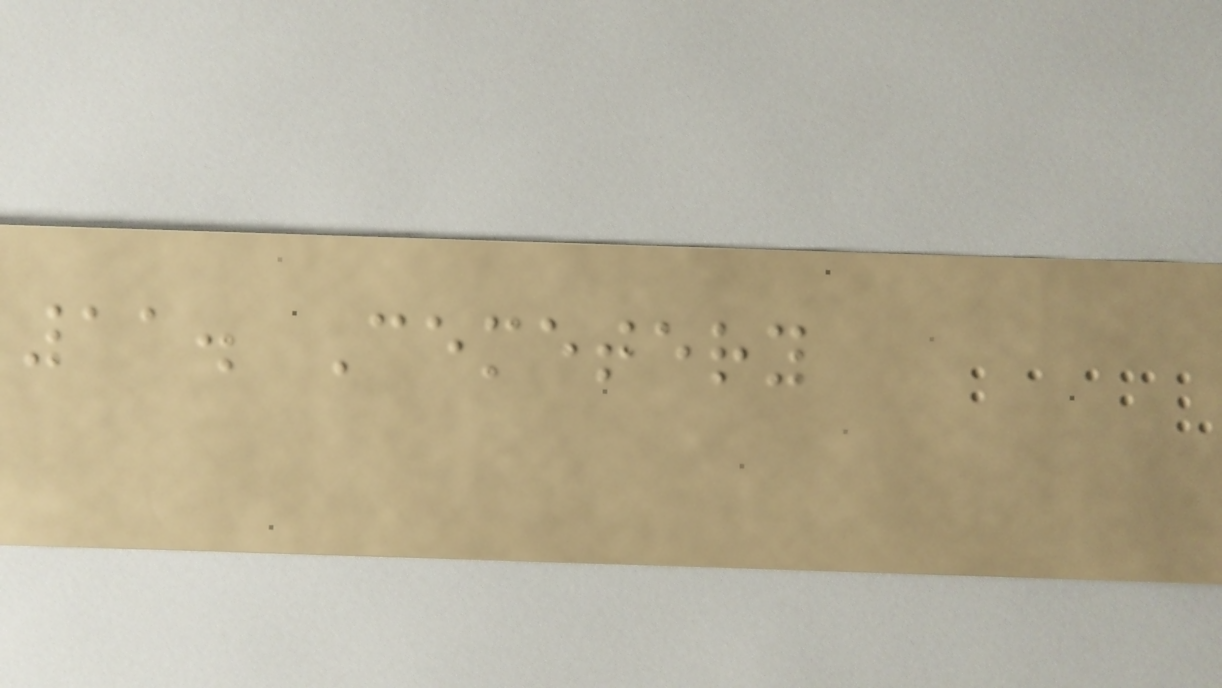11. Cemetery
